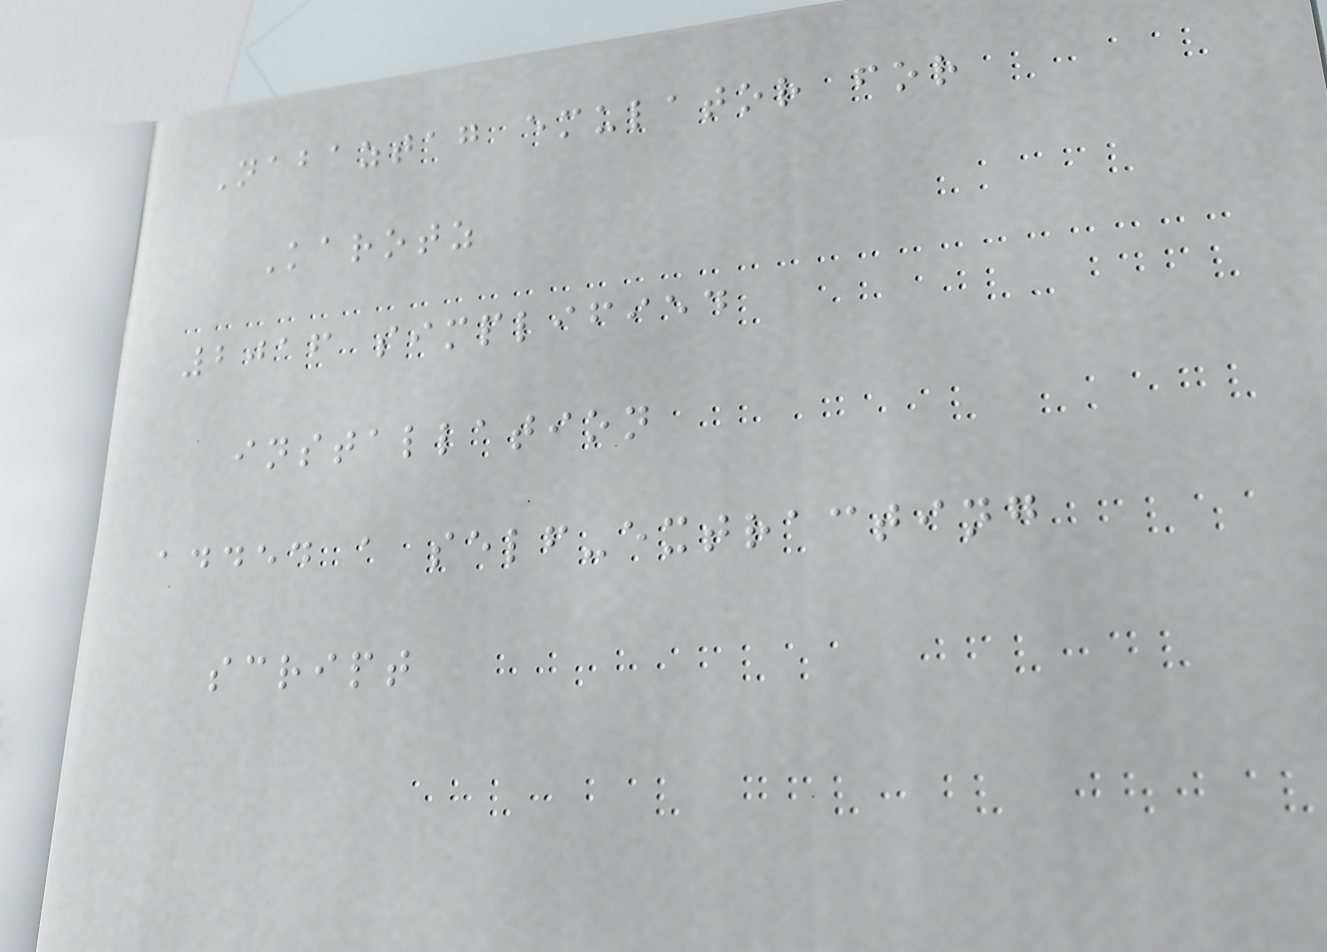Nabaztag emulator for
Karotz
2016 simplified
installation
added a self-extracting
script
